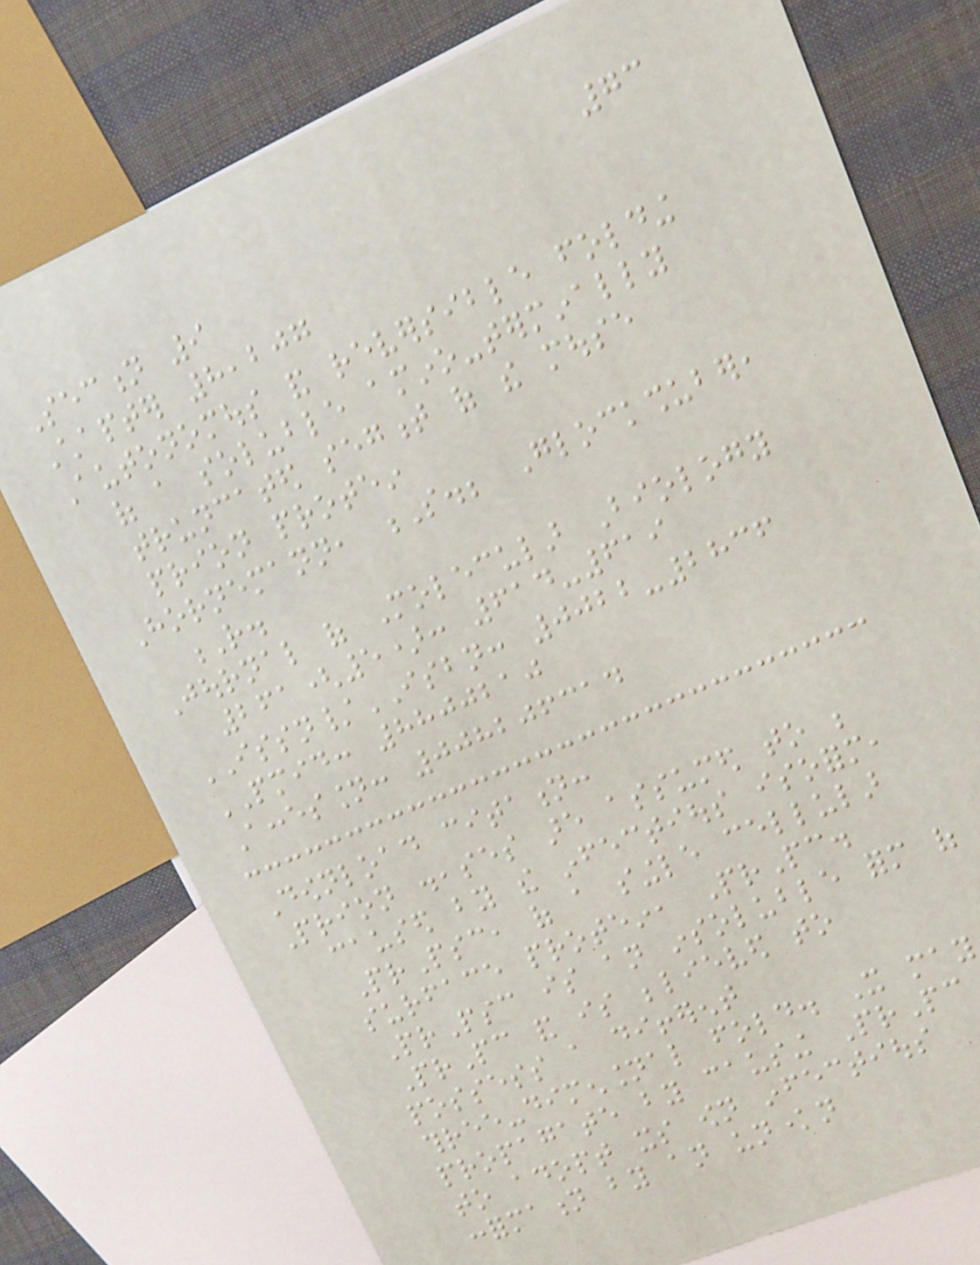73
Section 9
Chapter 8,207
Autonomous and reversible folding
of a soluble amino-terminally
truncated segment of the mouse
prion protein
Hornemann, S.; Glockshuber,
R.
Journal of Molecular Biology
261(5): 614-619
ISSN/ISBN: 0022-2836
PMID: 8800210
Accession: 008206314
Download citation:
Prion diseases are assumed to be
caused by the infectious isoform,
PrPsc, of a single cellular
surface protein, PrPc.
PrPsc is an insoluble form of
PrPc and is believed to
possess a different
three-dimensional fold. It may
propagate by causing PrPc
to adopt its own infectious
conformation by an unknown
